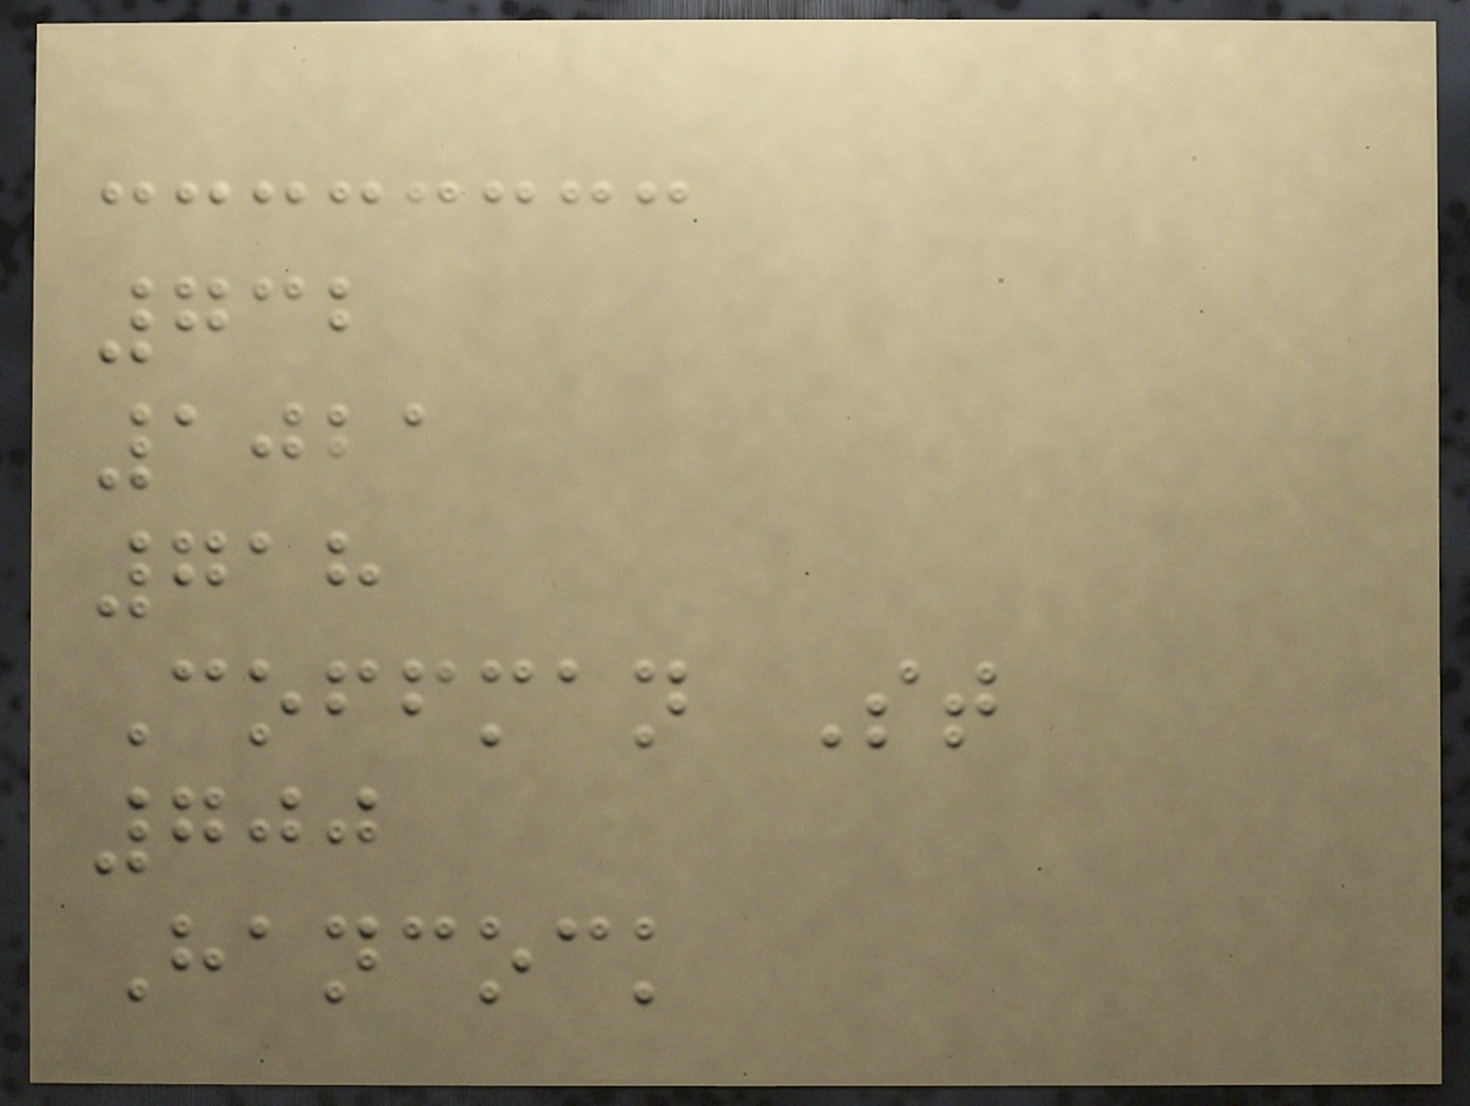732
1021
718
Coffman St
700
Hancock
